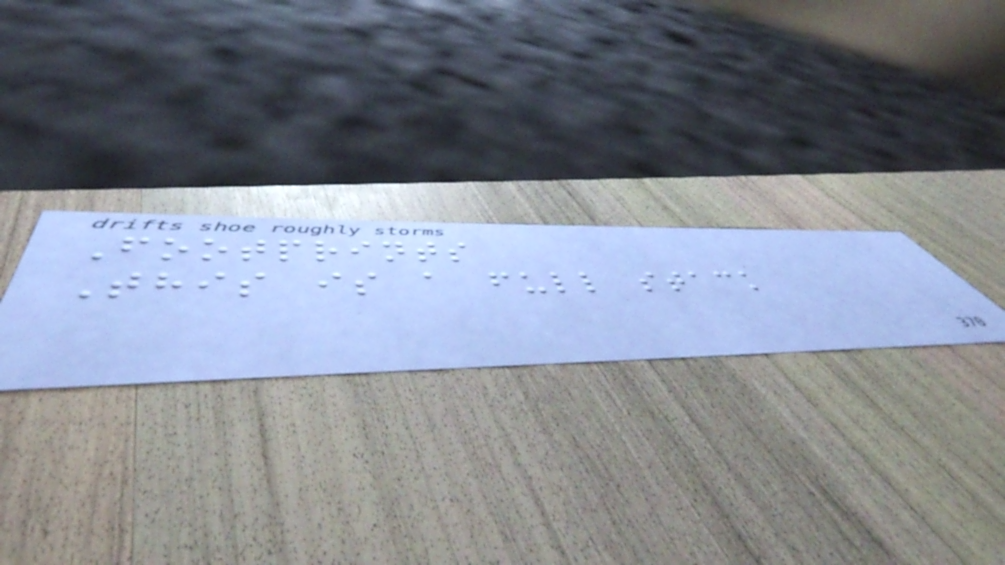Footprints
This is a full stack
